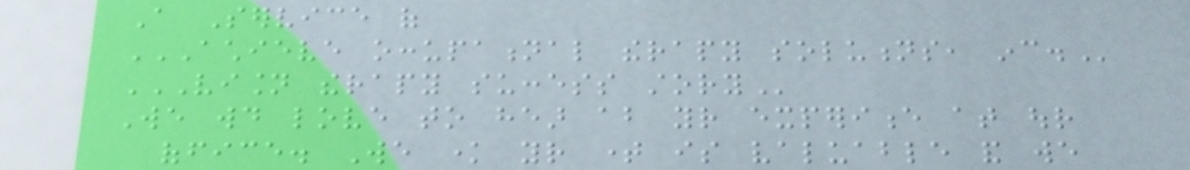A Service of
ACHIEVE OCCUPATIONAL THERAPY SOLUTIONS, INC.
VISION THERAPY SUCCESS STORY
We would love to hear about your experience at our
office. We know your time is valuable and we
